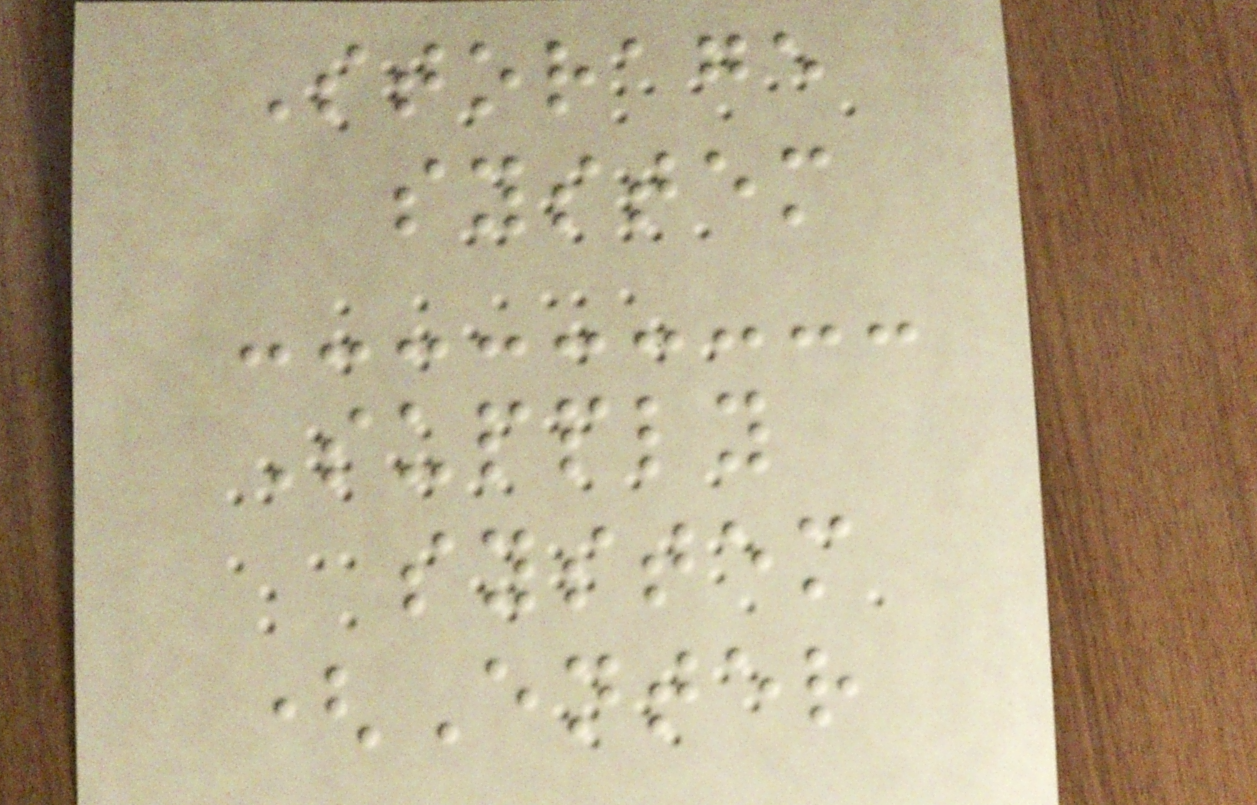Storage
system
Supply
system
(Enter
